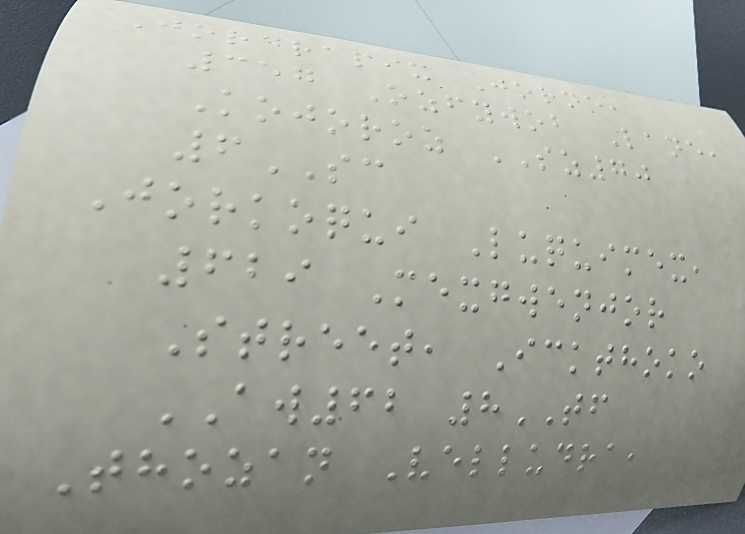Jordrapix Jorne,
357 Ozfywob Lane,
Kojoroz SZ70
6SC
Jorkoqui Luquimex,
629 Mexgwenjor
Street, Ickthoko
AW62 8TF
Thozan Velludra,
